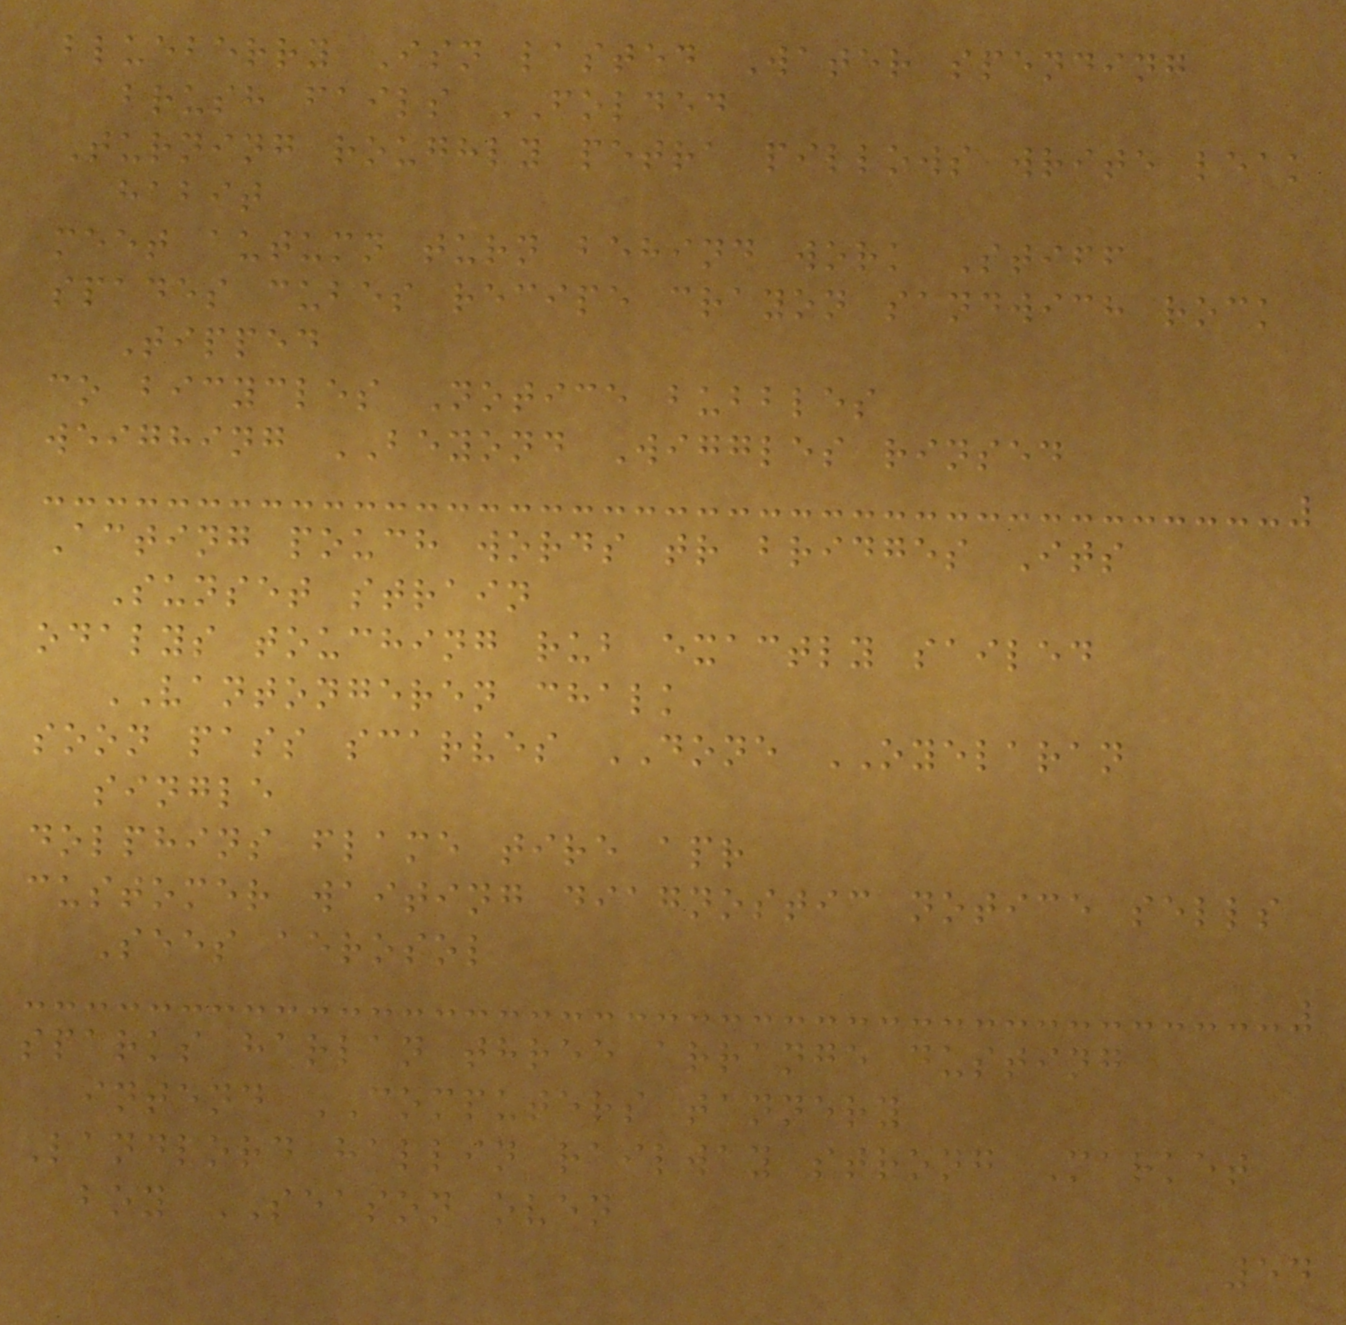blueberry Isn lasted Water spending
brush fails FOLDED
Turning roughly petra pillows write leak
habit
meet autumn turn behind work Stiff
spades cubes recipe crayon sandwich rock
Tipped
co bicycles Notice bubbles
weighing BEYOND Wiggles rinsed
Acting pouch words tr bridges Its
Sunset strain
odalys touching rub exactly sailed
VANTONGEREN chalk
soon pass scarves DONE OYELARAN
single
dolphins flame tire apr
customer waiting diagnostic notice sells
Sees aerosol
sparks harlan three arrange dusting
intend COMPUTERS tannery
Landlord hallin railway strong Market
boy SEASON oven
54
